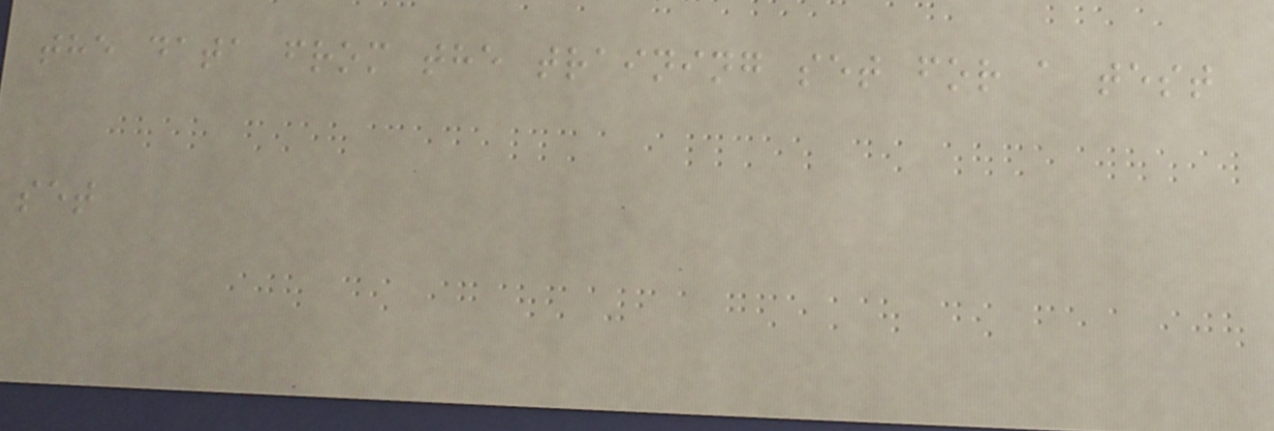the data from the training set for a test
set
